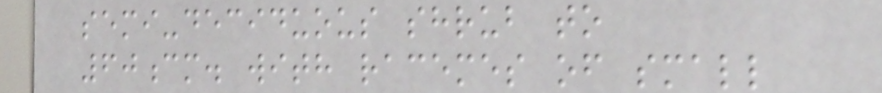semi-deciduous shrub to
60cm. with racemes of small
